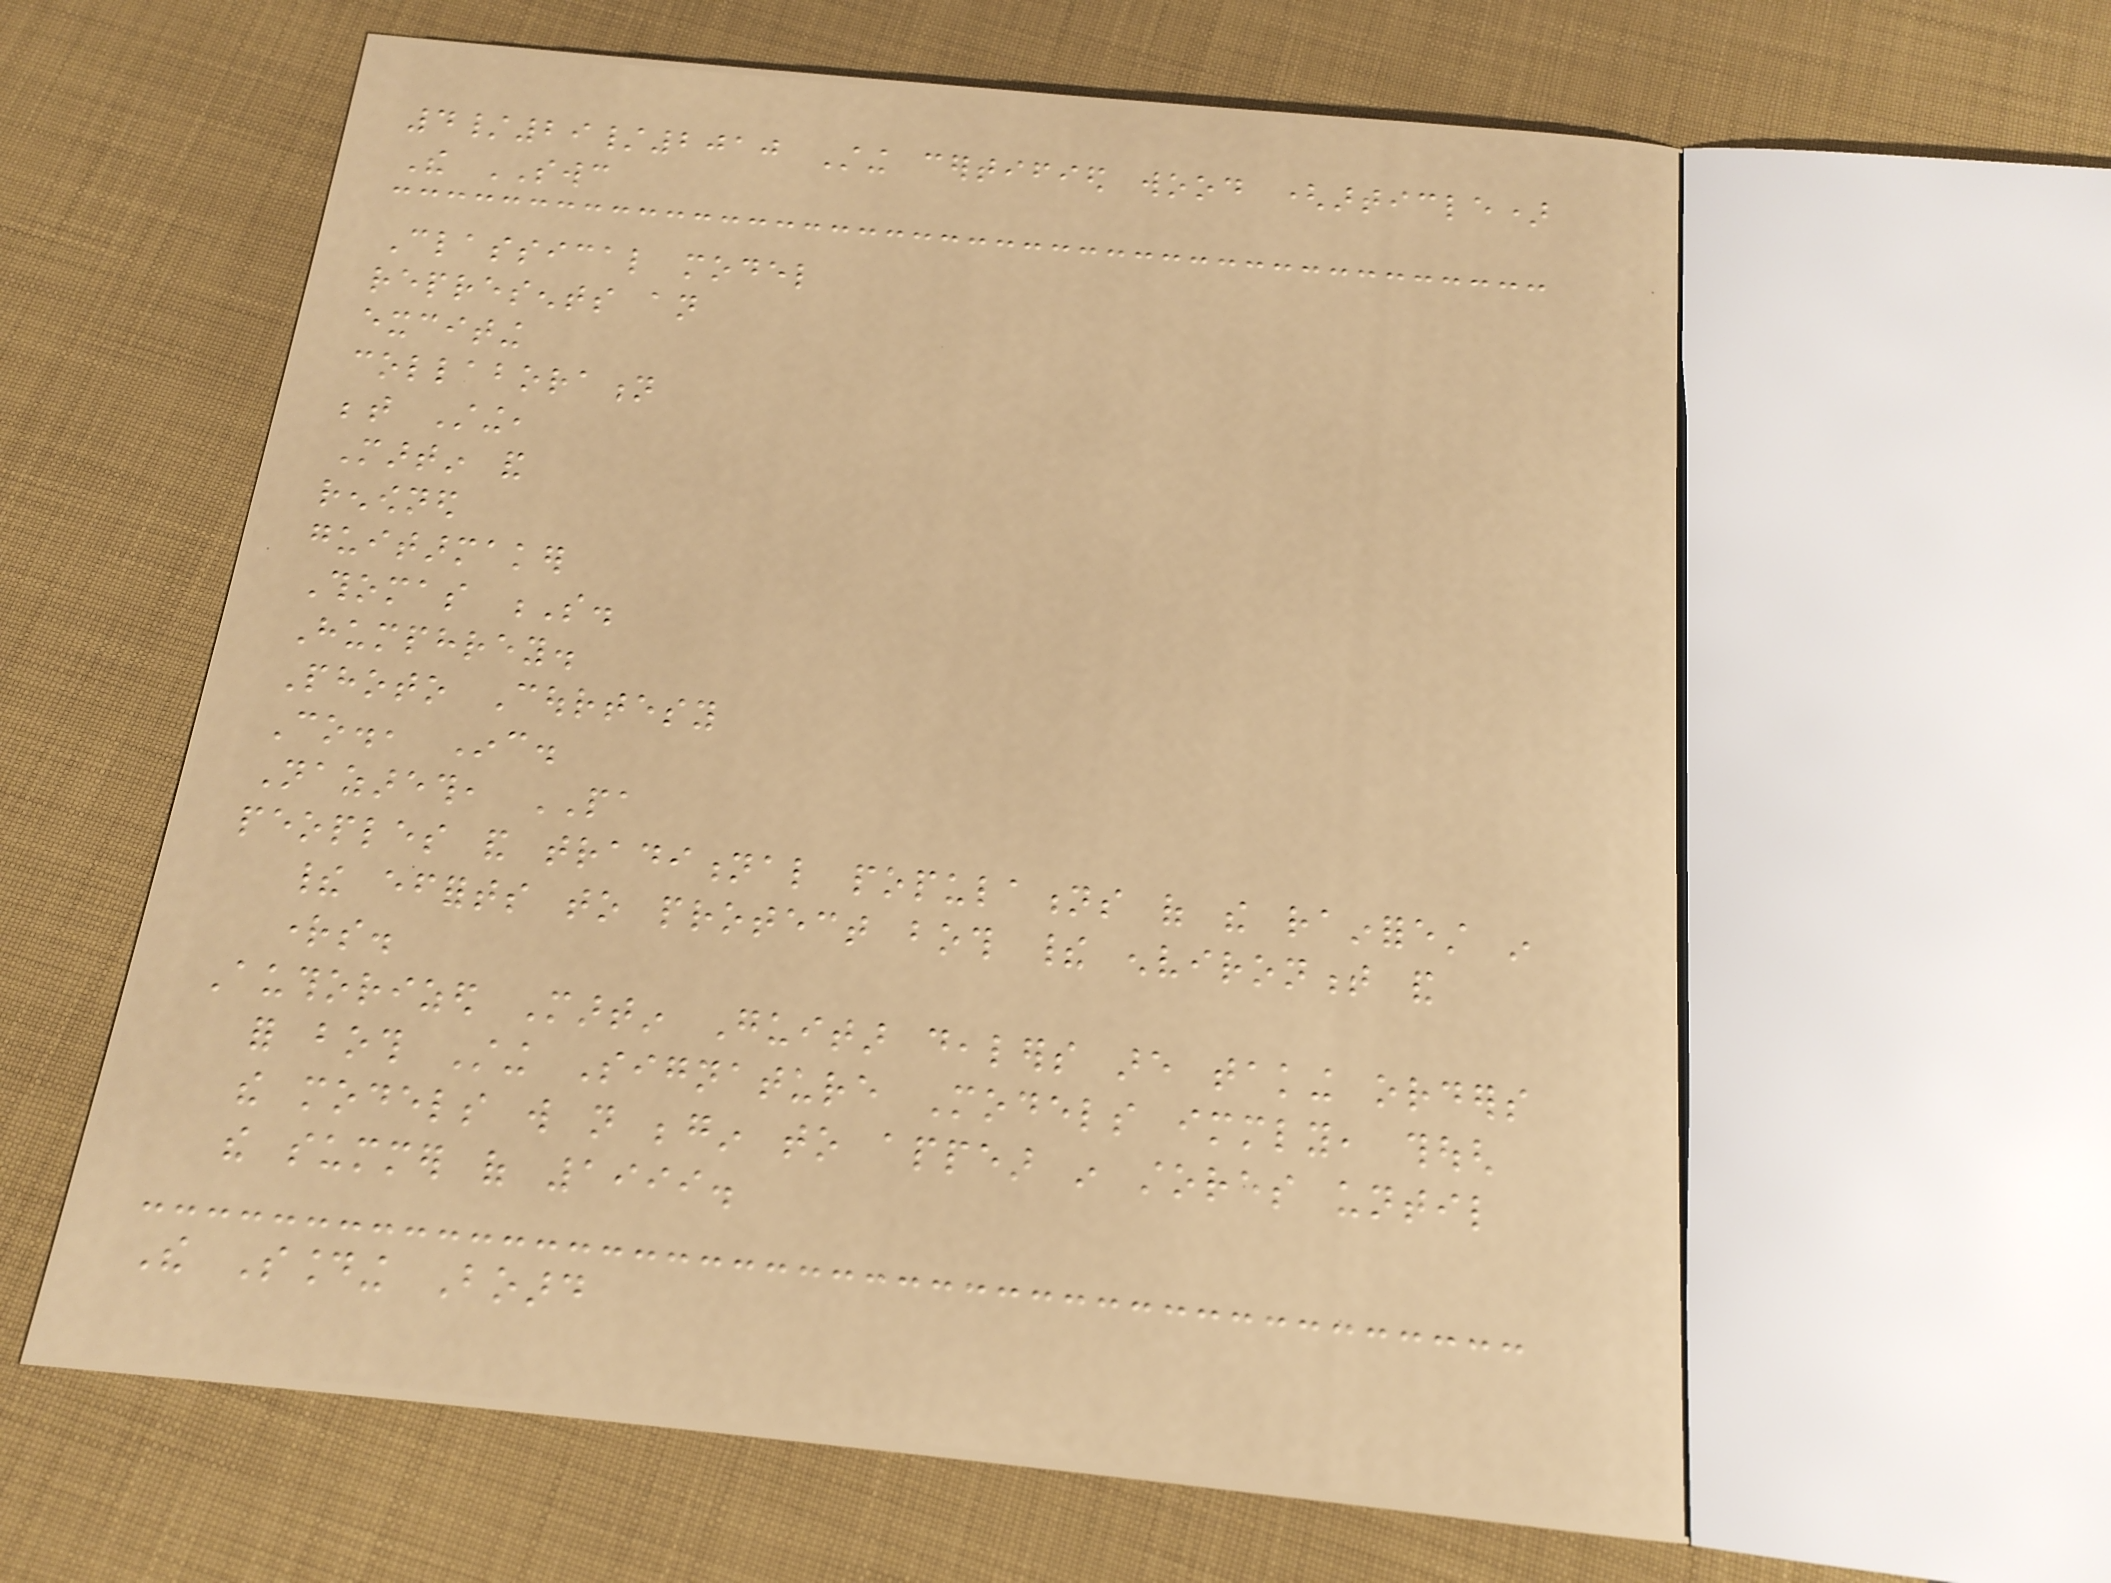4/29/2010 Sting certified wood (article)
The SWC
Classical model
represents an
exciting
collaboration
between Sting,
Martin and
renowned
guitarmaker
Thomas S.
Humphrey.
Photo Courtesy
Co., Inc.
Nazareth, PA
peoples and traditional populations of the rainforest in
their efforts to protect both their environment and
rights.
Authorized Martin Guitar dealers are taking orders
for both Sting Signature Models immediately, though
the models will not begin to appear in stores until
the summer of 1999.
The Sounding Board
